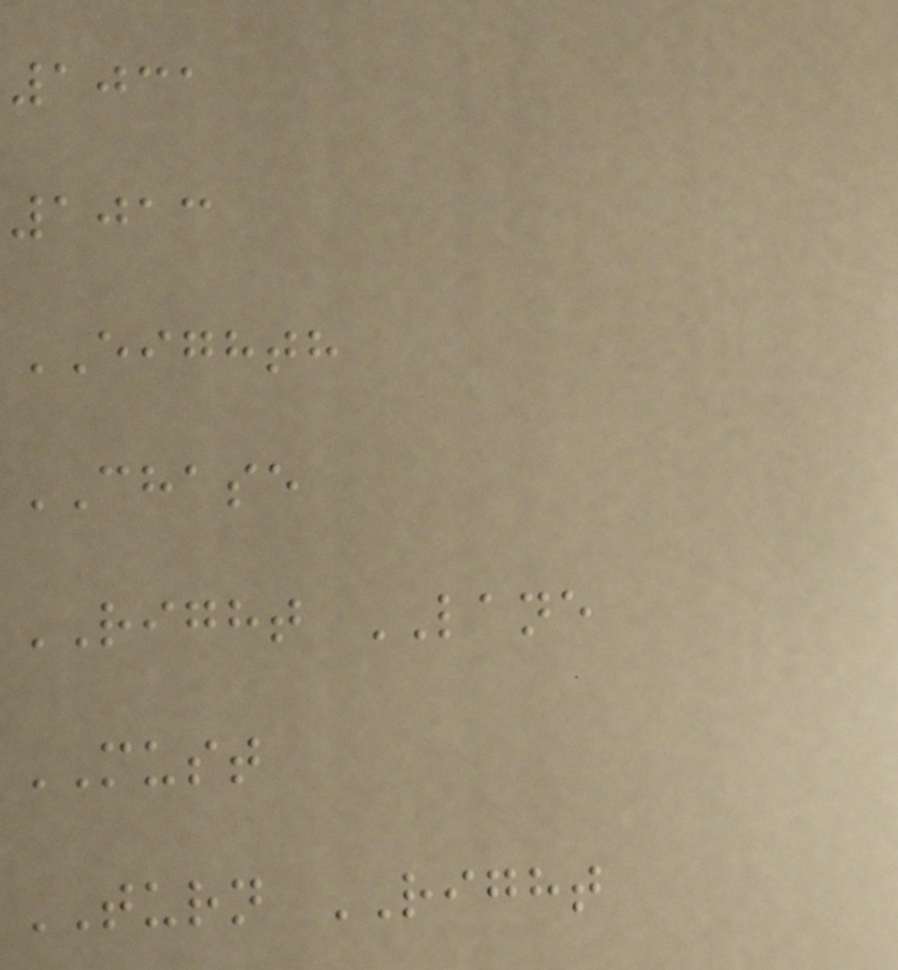1031
1013
EIGHTH
CHASE
RIGHT LANE
MUST
TURN RIGHT
